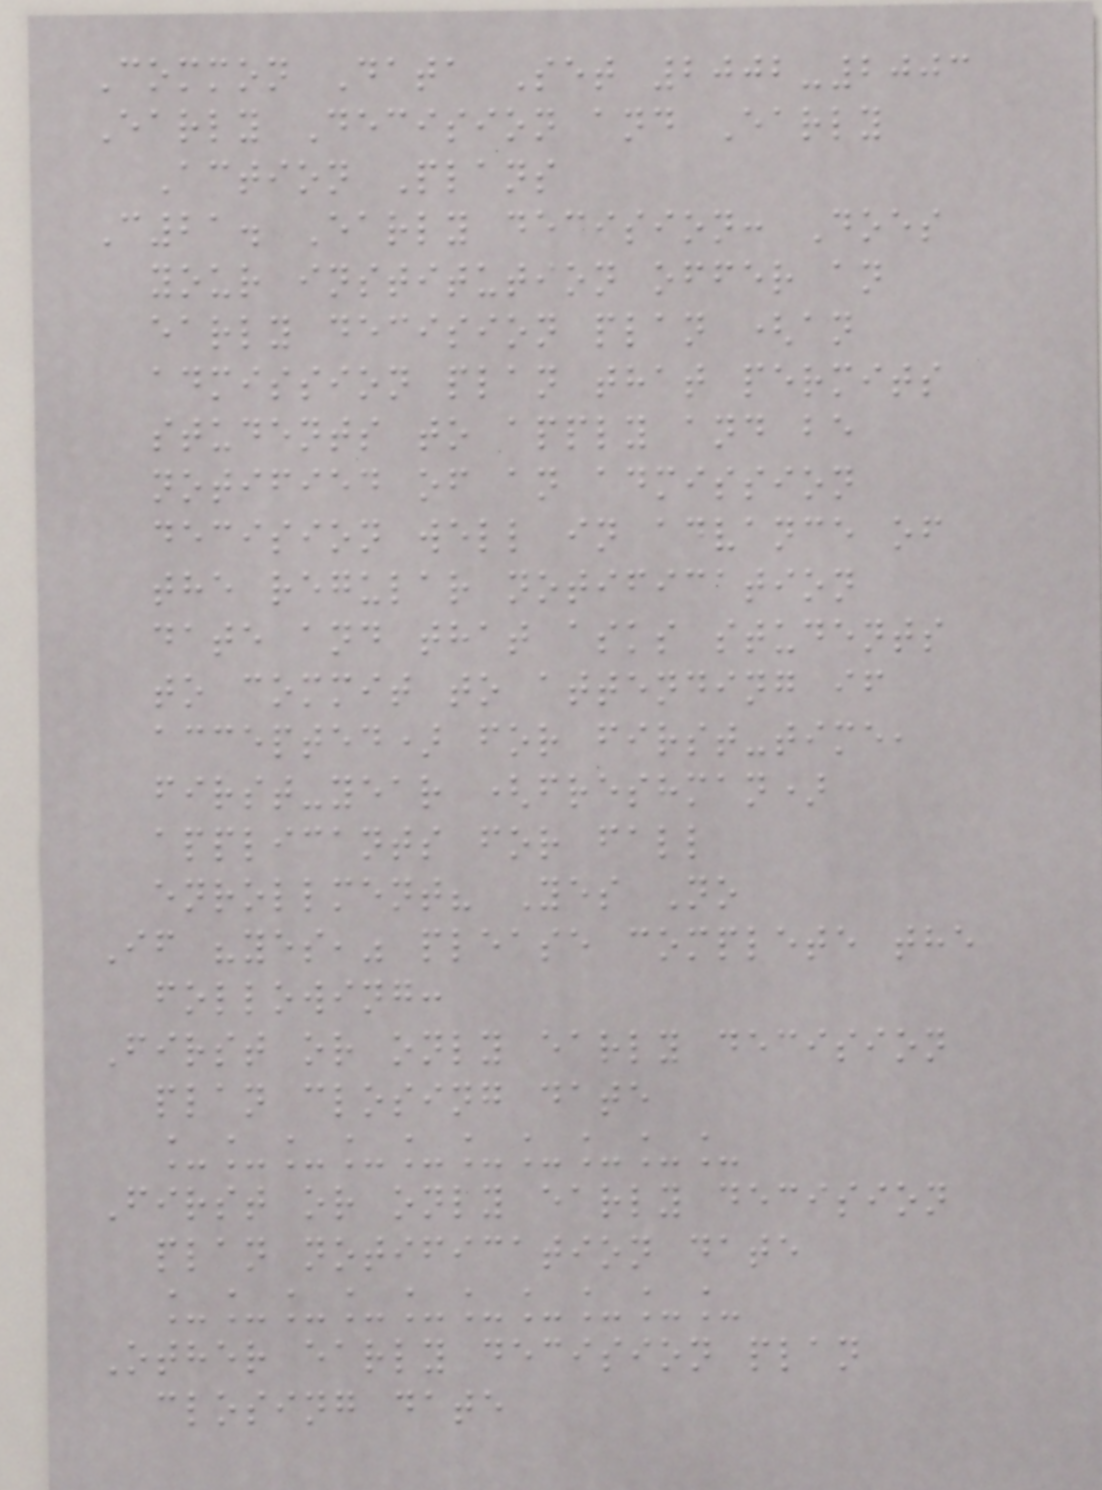Common Data Set 2002-2003
Early Decision and Early
Action Plans
C21. Early decision: Does
your institution offer an
early decision plan (an
admission plan that permits
students to apply and be
notified of an admission
decision well in advance of
the regular notification
date and that asks students
to commit to attending if
accepted) for first-time,
first-year (freshman)
applicants for fall
enrollment? Yes No
If "yes," please complete the
following:
First or only early decision
plan closing date
__________
First or only early decision
plan notification date
__________
Other early decision plan
closing date
